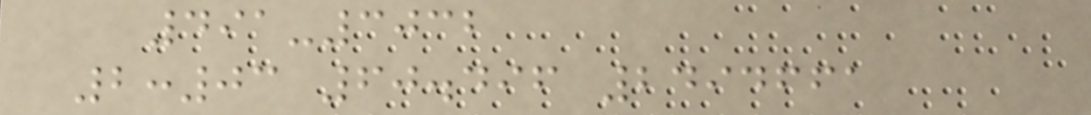491-3032
2:03 60.496 2494661
